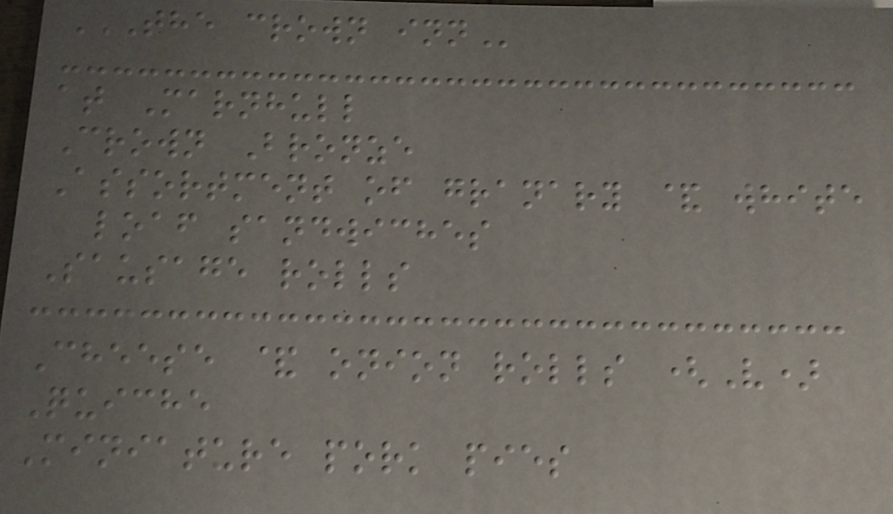THE CROWN INN
at Marnhull
Crown Bronze
Assortment of granary & white
loaf sandwiches
Sausage rolls
Cheese & onion rolls (V)
Quiche
Miniature pork pies
